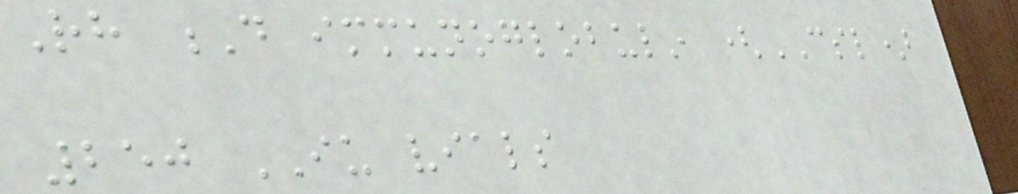Rh D immunoglobulin (CSL)
250 IU vials
